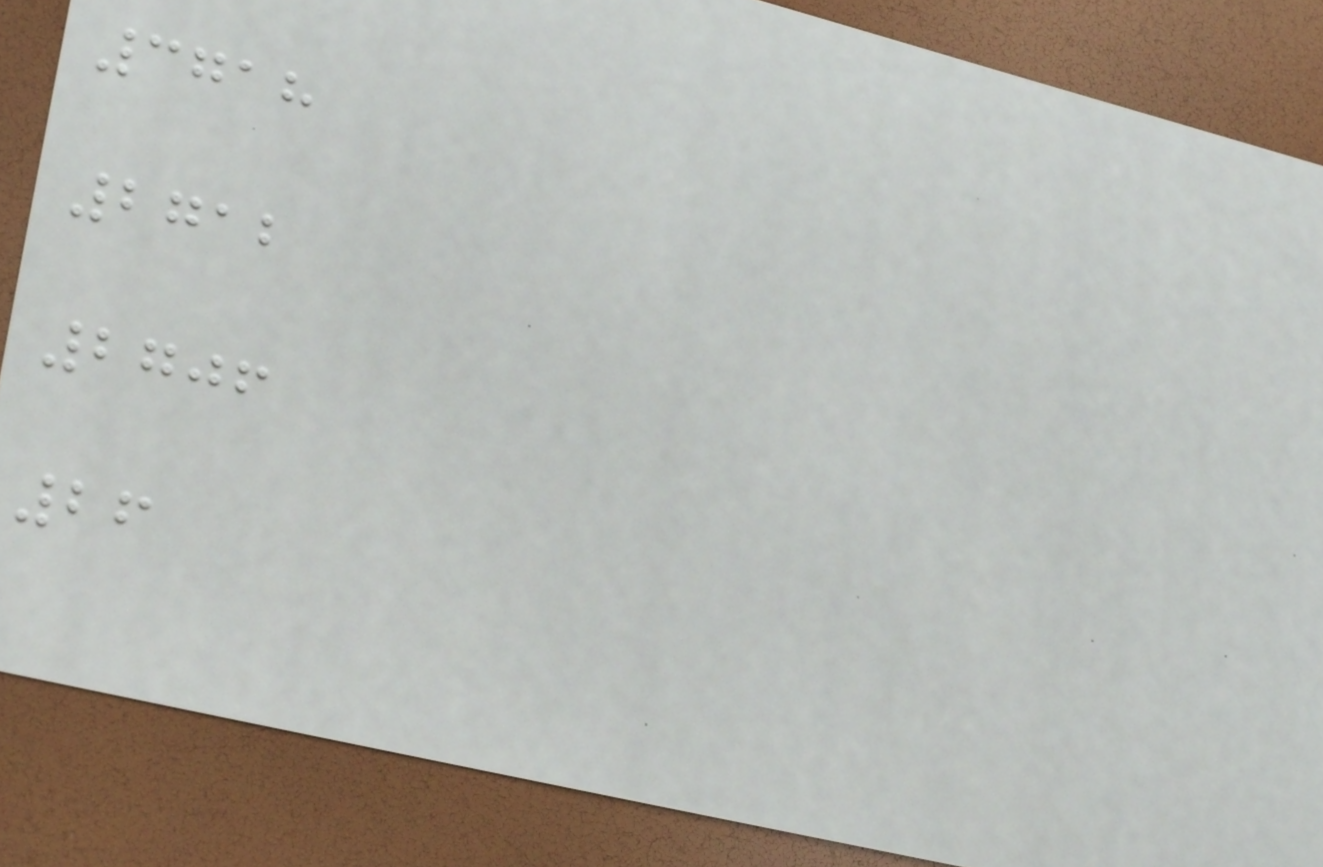3718
2712
2706
26
